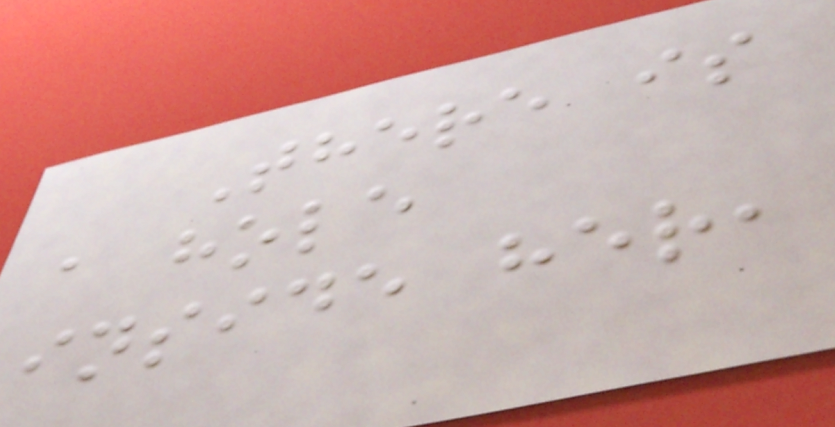There is
a hole
inside her,
